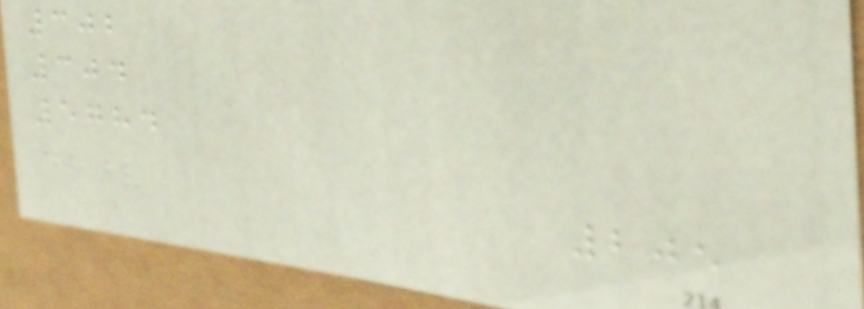302
304
5784
205
